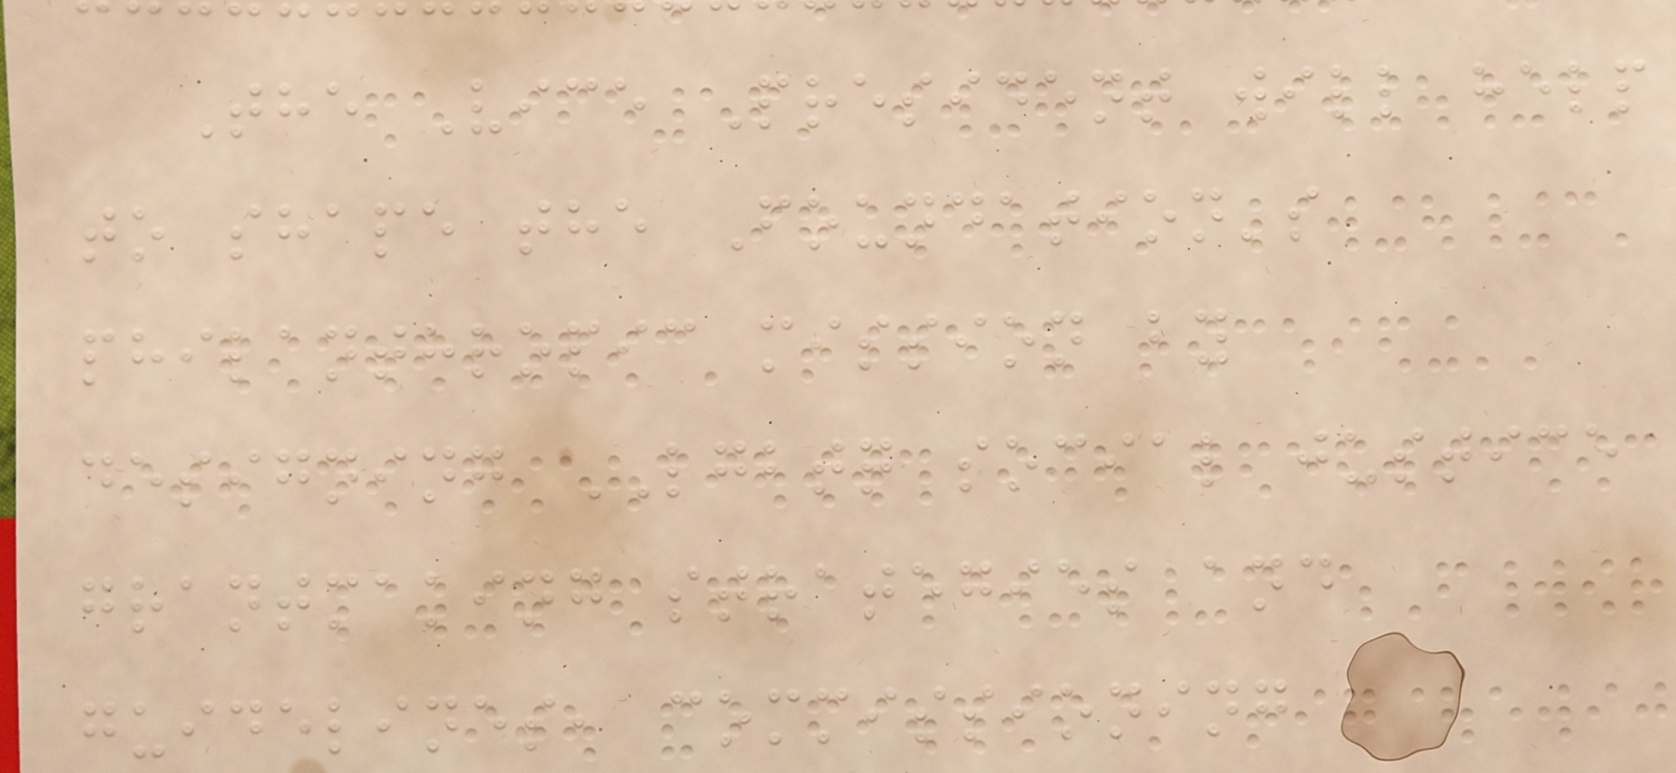The Vice President will help
to shape the Foundation's
philanthropic mission by
designing LGBTQ social justice
grantmaking strategies and
guidelines, commissioning
